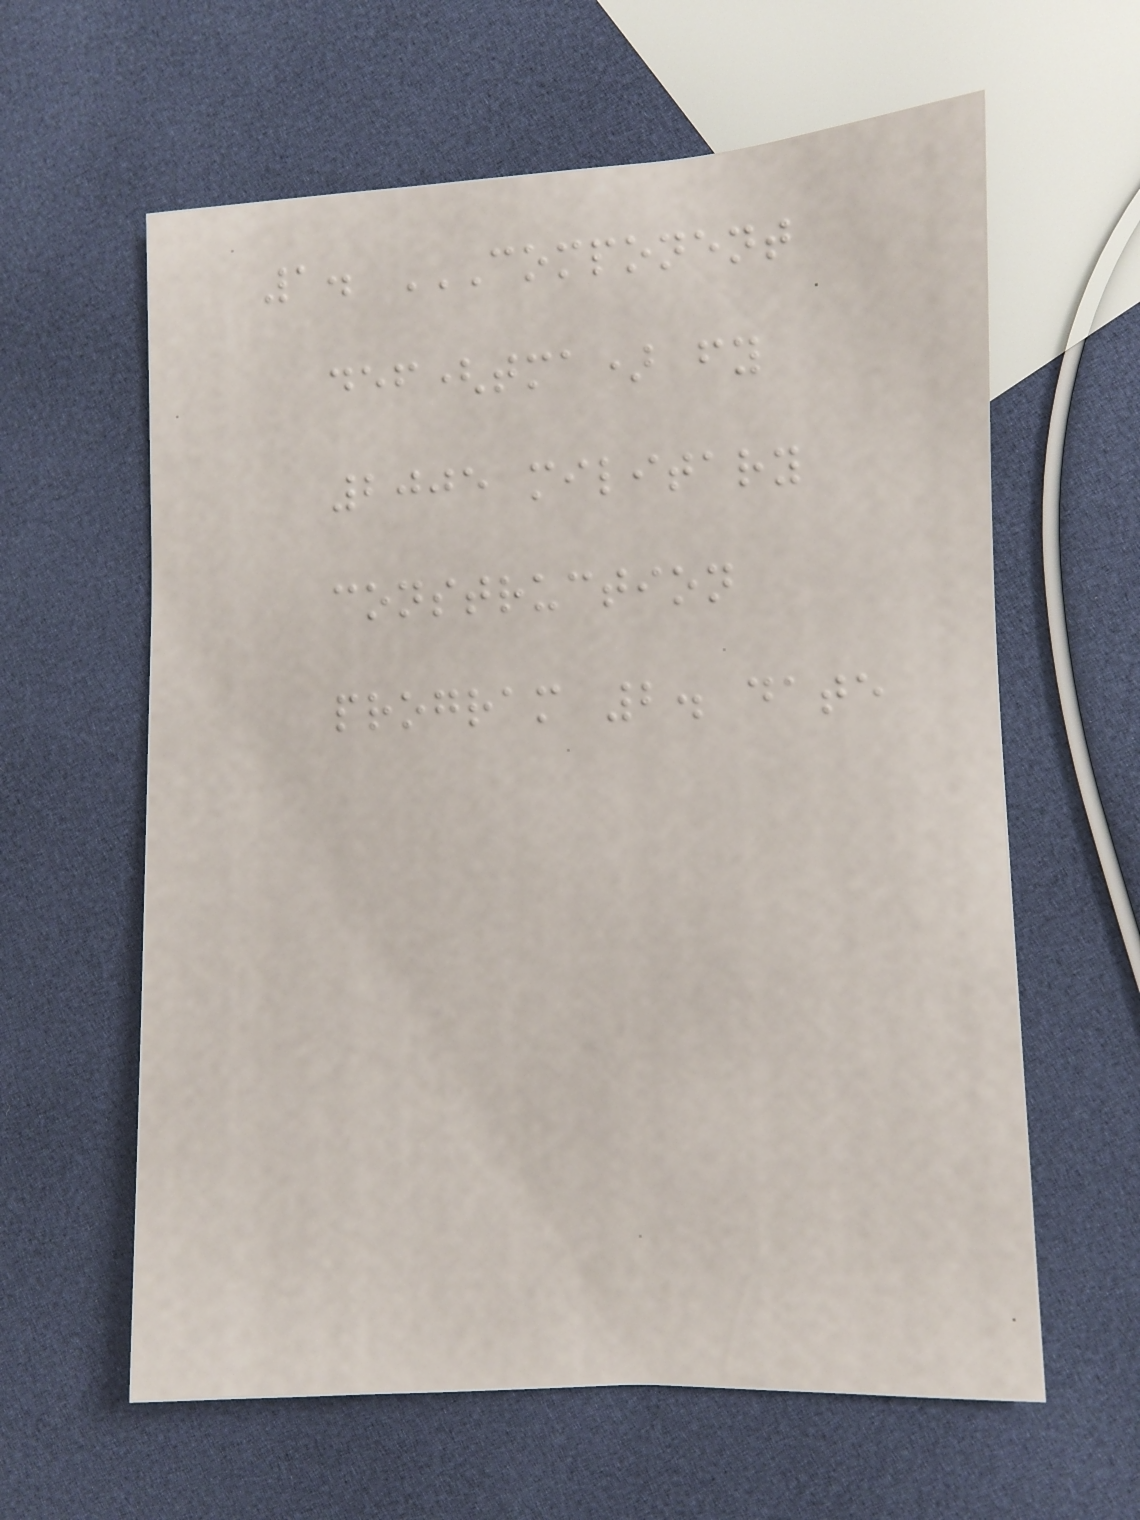1. COMPONENT
DEF(TMA) FY
2005 MILITARY
CONSTRUCTION
PROGRAM 2. DATE
